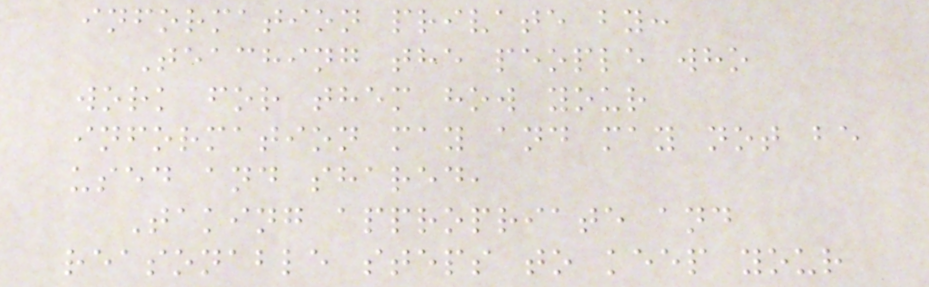information private by:
Teaching the people who
work for them how your
information may and may not be
used and shared,
Taking appropriate and
reasonable steps to keep your
